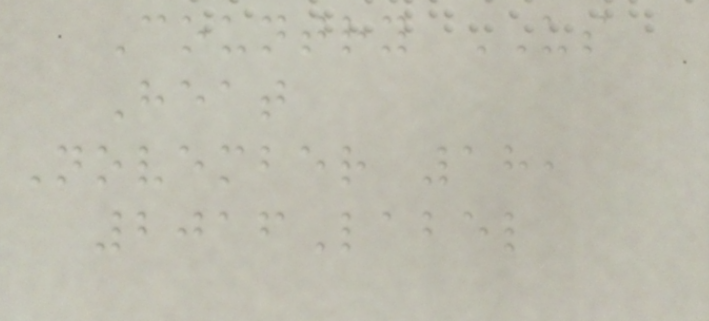Country US
Heat
November 18,
2016Label
